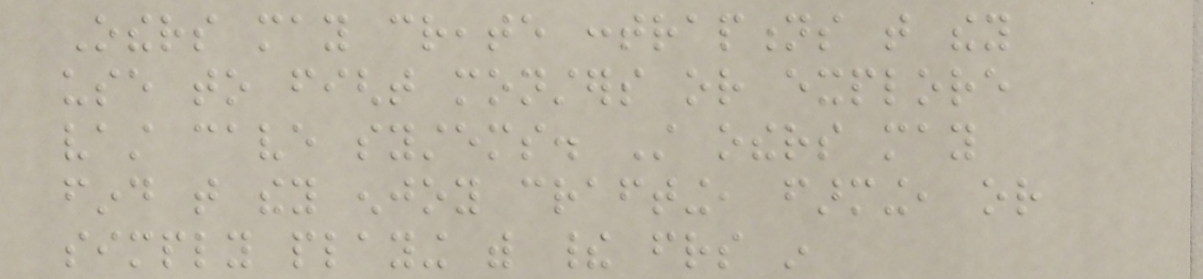Others may create contraptions that they
use to fight monsters or explore
vast cave systems. Still others may
find that they enjoy crafting, farming, or
simply playing with their friends in
